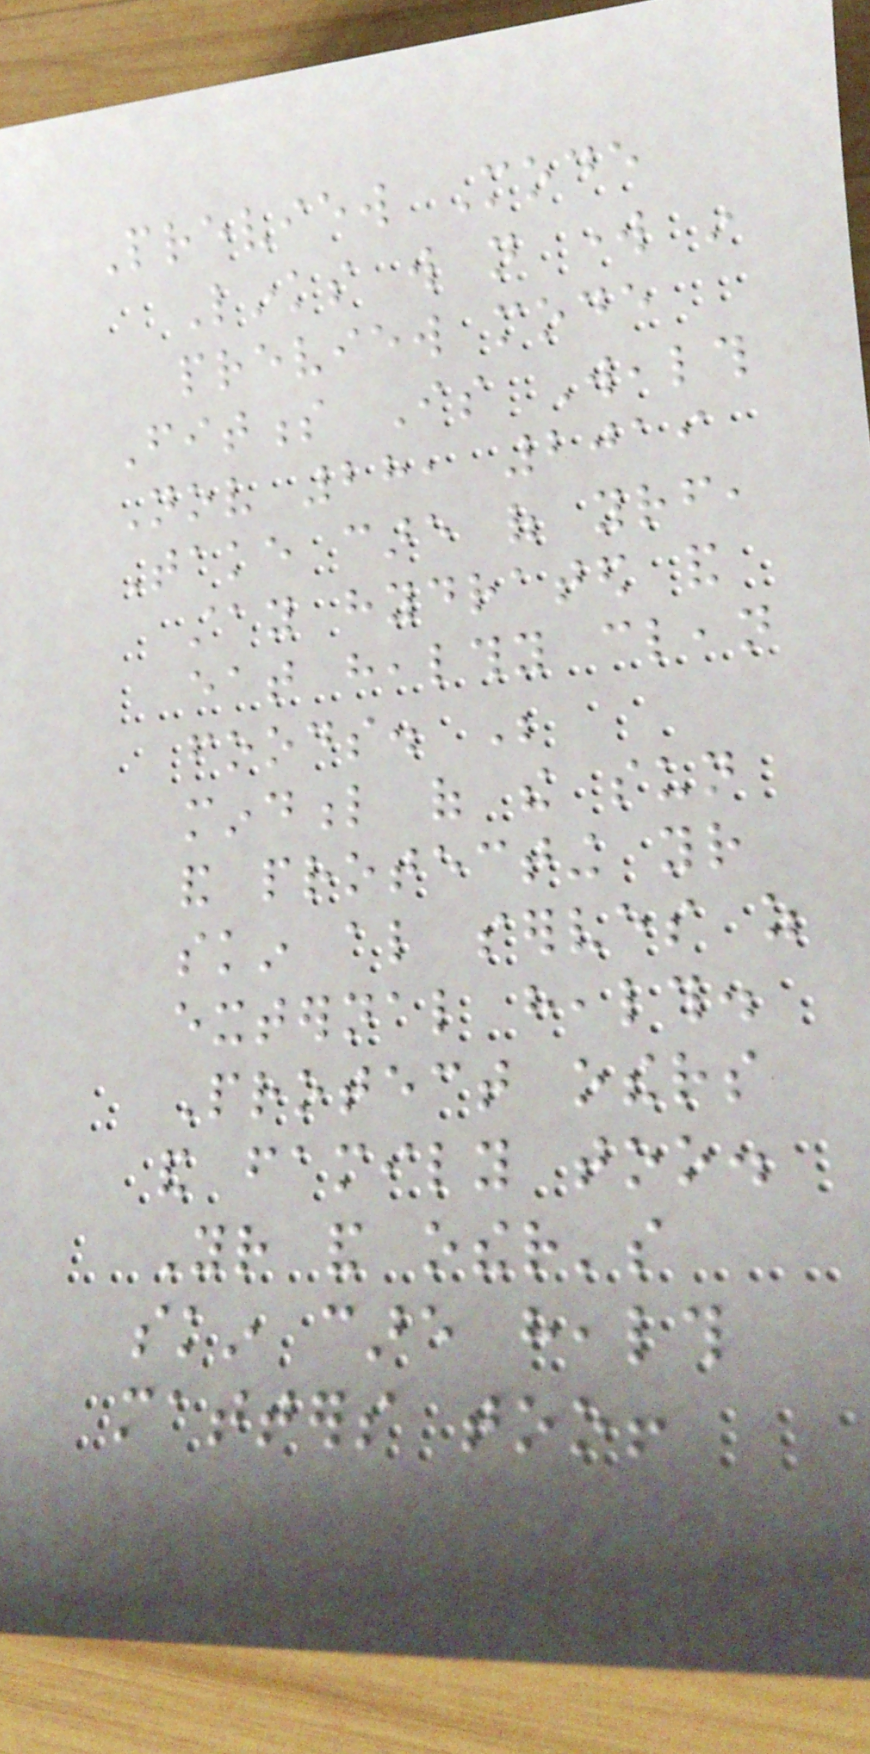Preview Mode
Links will not work in
preview mode
Fitness Is Wealth
Nov 28, 2019
Take care of yourself,
stay hydrated and
eat healthy clean
foods. Be
mindful of the sun
and protecting your
skin also serves as
external health.
Protect others
and family too.
Your and other's
skin care health
matters too!
